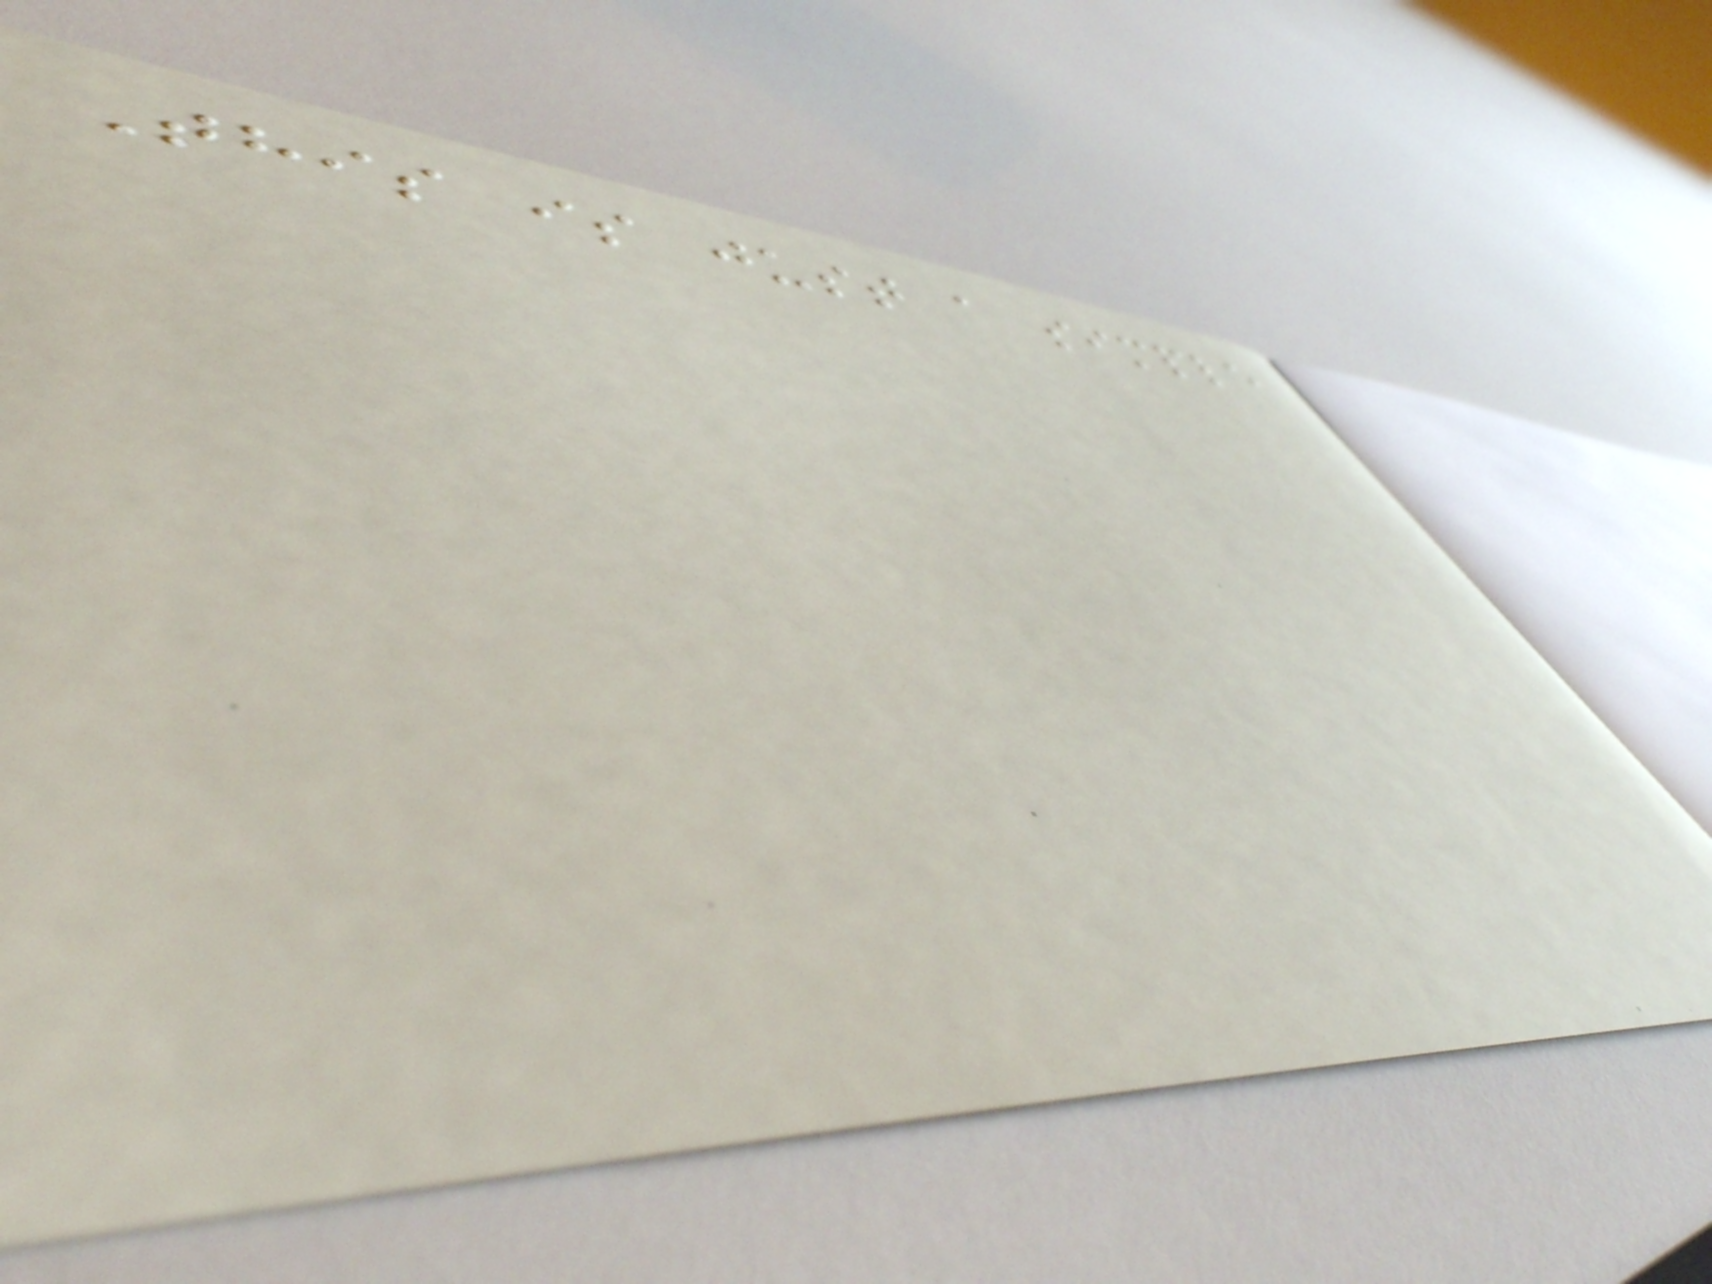This is just a simple
